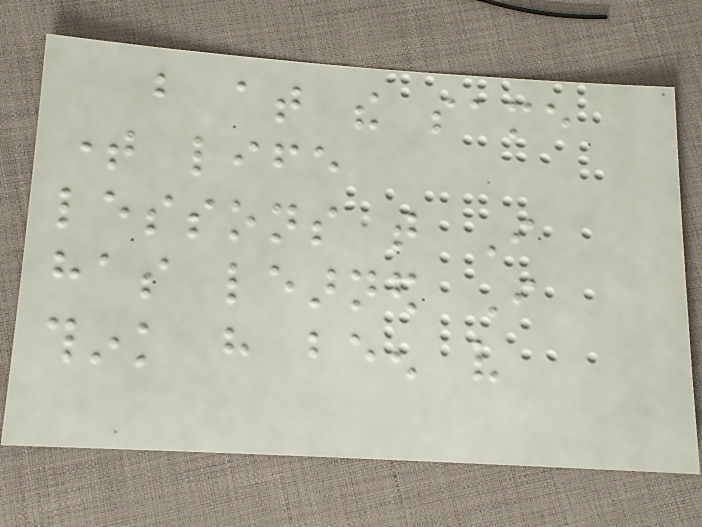but at the same
time life
lessons that I
has learned I
think have been very
